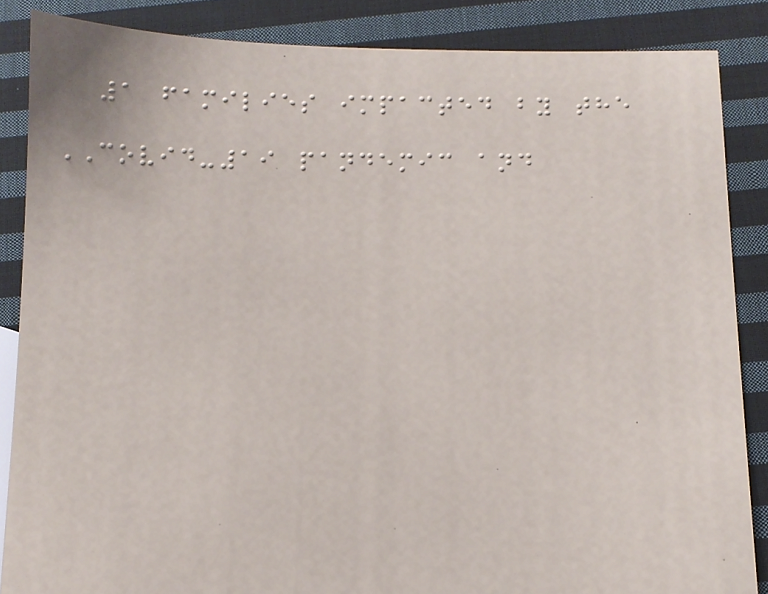1 families impacted by the
COVID-19 pandemic and
